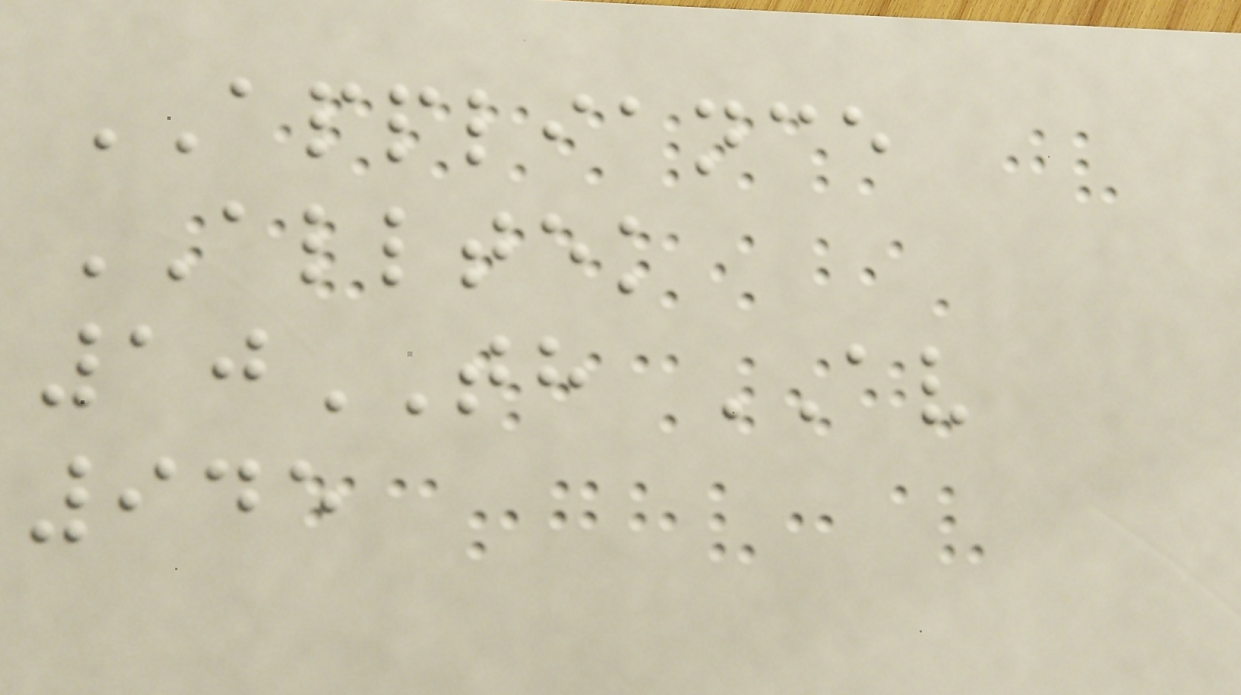APPLIANCE
ALLTEK
10TH AV
945
